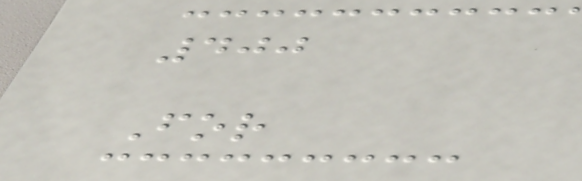400
For
